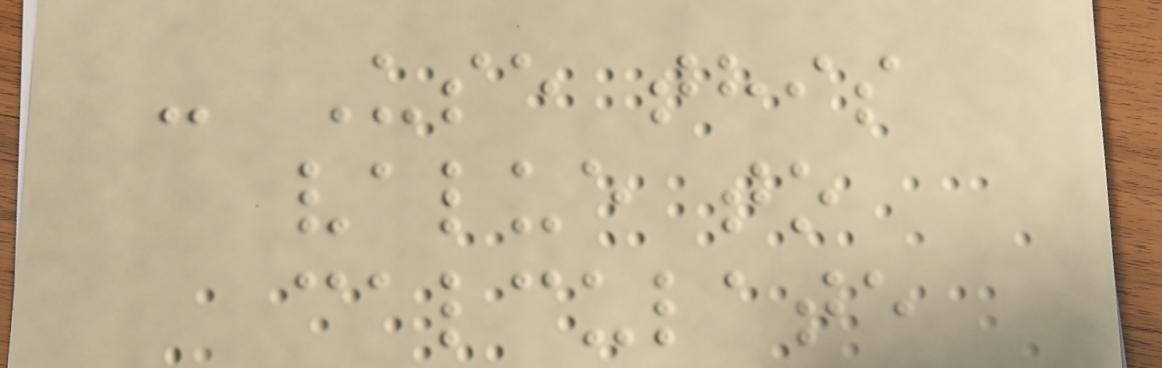- Use this
value to
calculate
